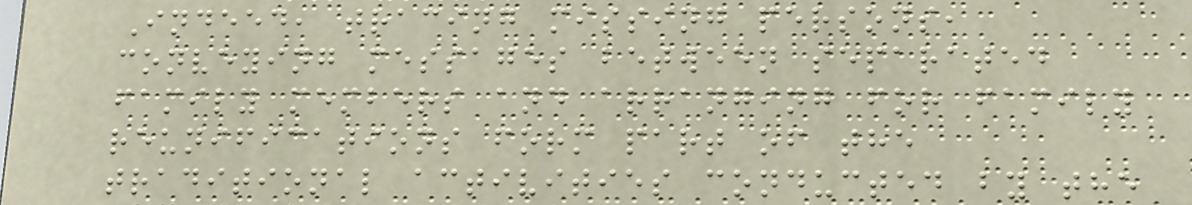Indeed, tracing missing persons,
conveying messages between separated
family members and arranging for family
reunifications form part of the
traditional activities conducted by the
